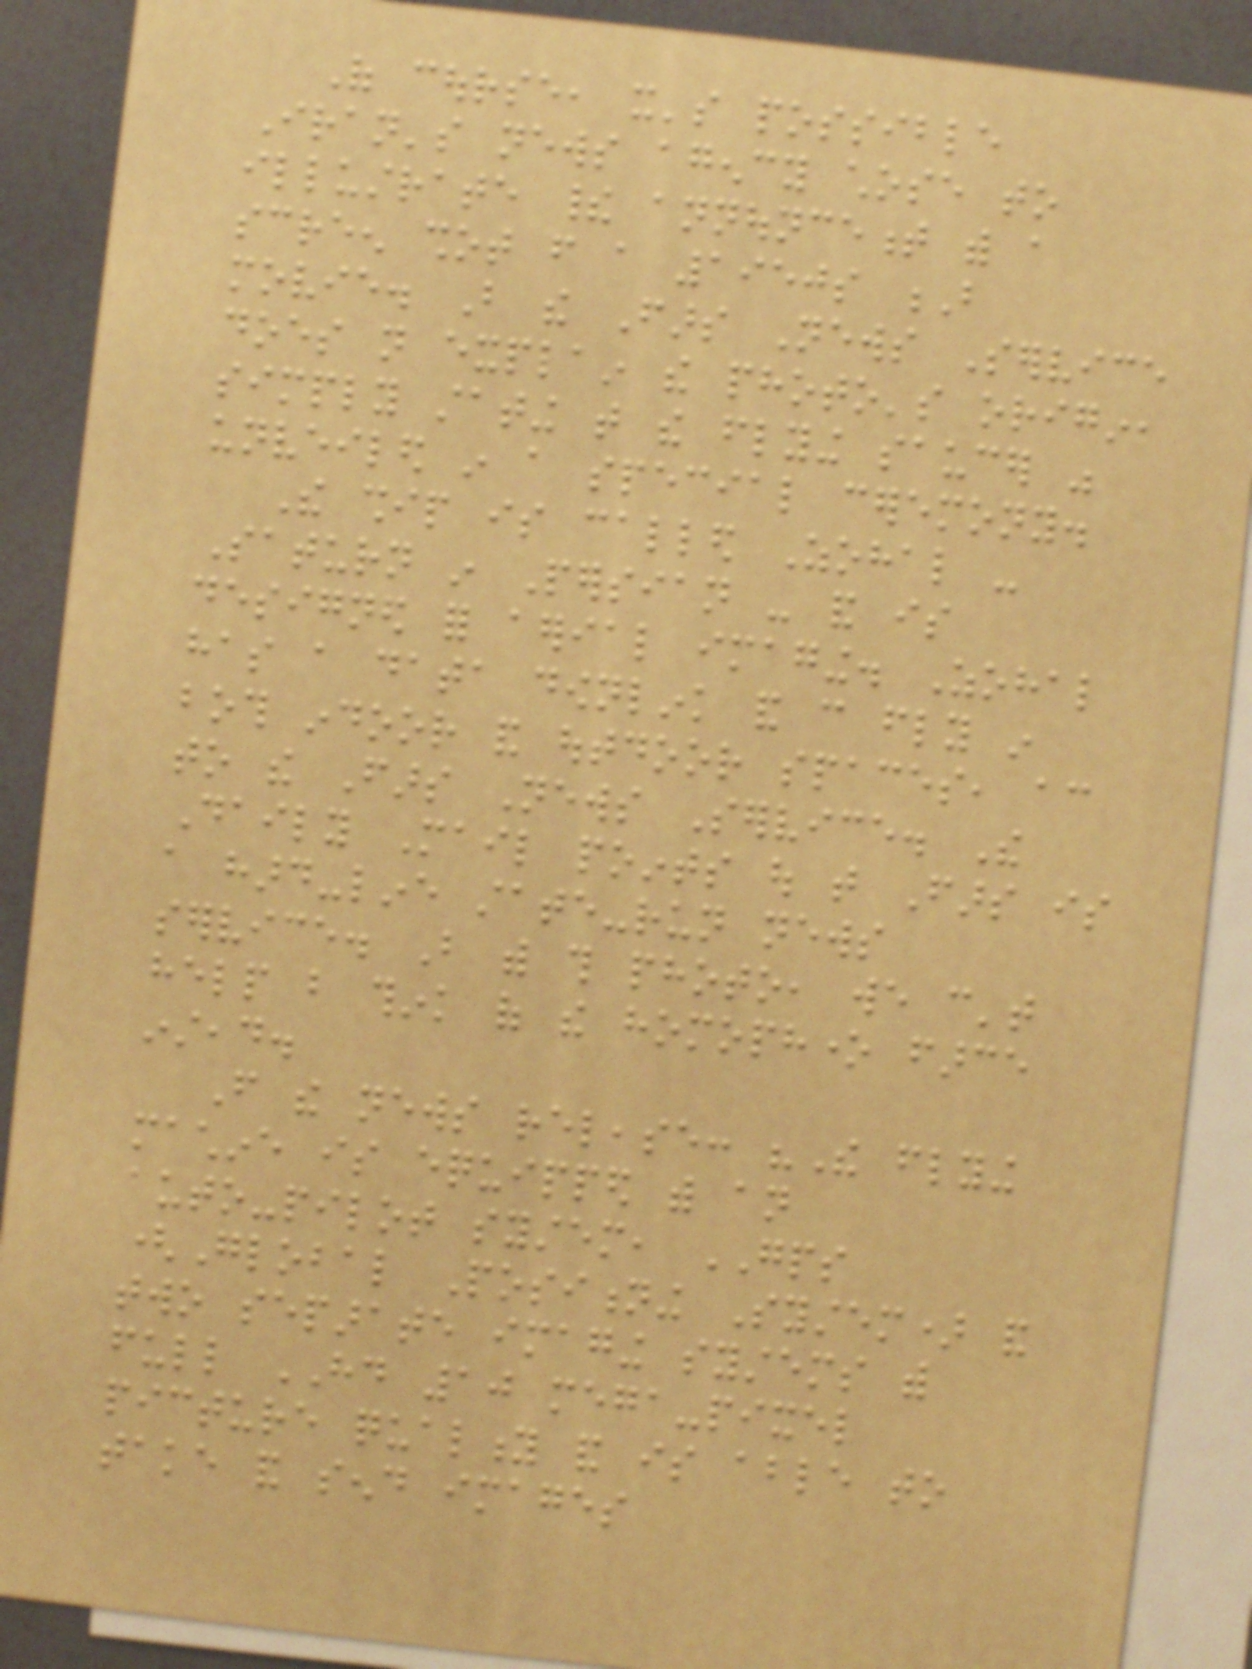Of course, it's possible
Iran's news agency chose to
illustrate their announcement with a
screen shot from a 1950s B
movie. But the Fars News Service
does not explain the photo's origin,
simply stating that the flying saucer was
unveiled in a special ceremony.
The ship is called Zohal -
Saturn in Persian - and is
designed for aerial imaging. Zohal
has a data downlink and can fly in
both indoor and outdoor spaces, according
to the Fars News Service. The
Daily Mail points out that Fars is
a hard-line state-run news
service. But with this photo, we can't
help but think of the homophone farce
instead.
From the news release: "The flying
machine is equipped with an
auto-pilot system, GPS
(Global Positioning System) and
two separate imaging systems with
full HD 10 mega-pixel
picture quality and is able to
take and send images
